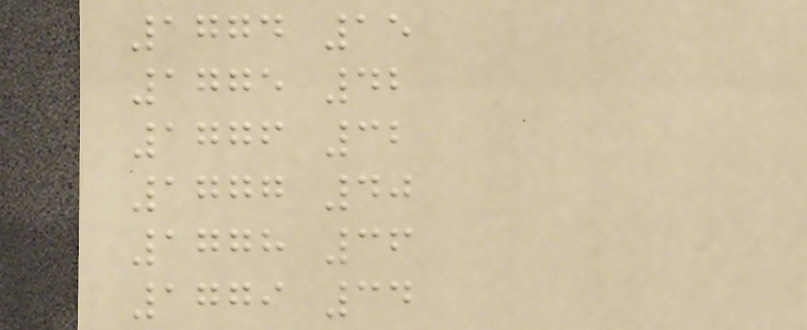1774 15
1775 42
1776 32
1777 40
1778 36
1779 34
